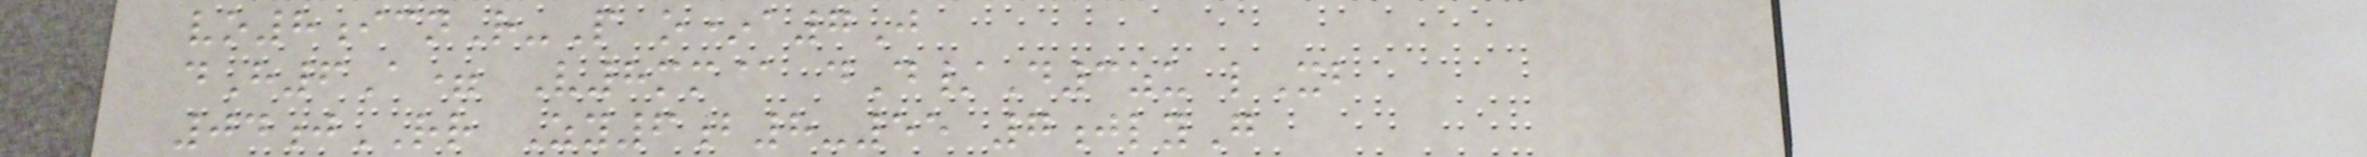vo8icnR-P o*a7J
dH6A= V8mm@ dD/D3zu lXb
04jRR Zy6b8-55 7jlyG
